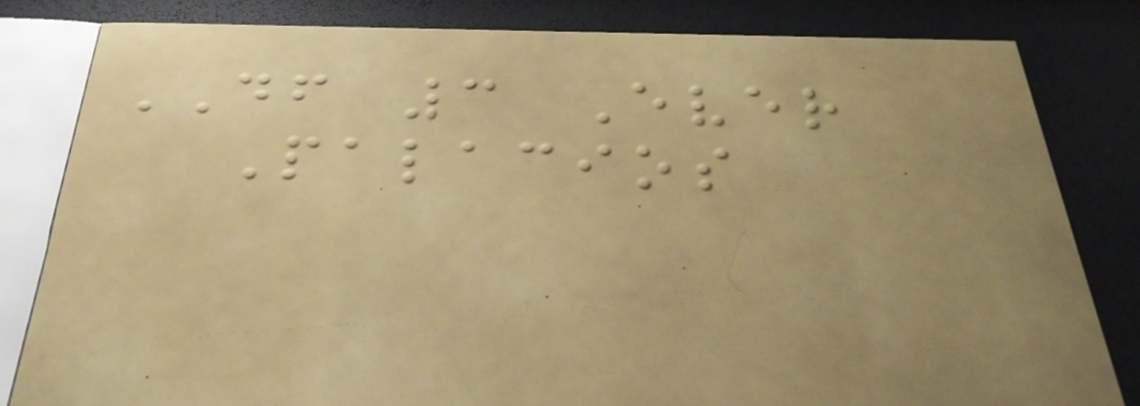DF 3 Ever
Palacios
